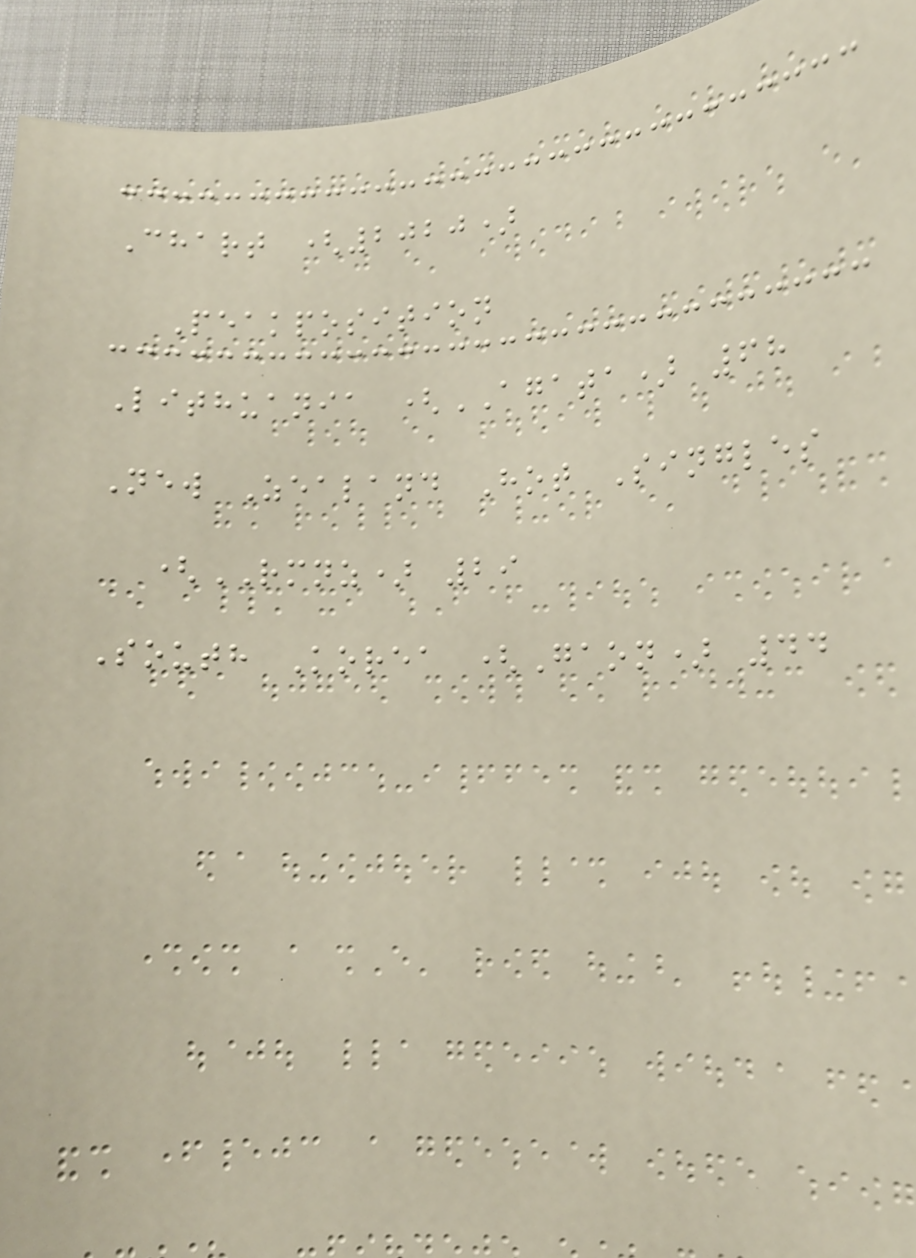Chart (2020)
Peakposition
Lithuania (AGATA) 68
New Zealand Hot Singles
(RMNZ) 29
South Korea (Gaon) 44
